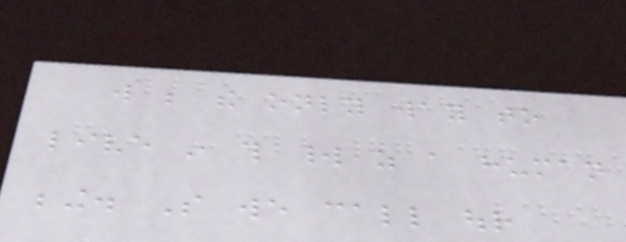will be the only way to
live in this world as a human
being. So we call our
